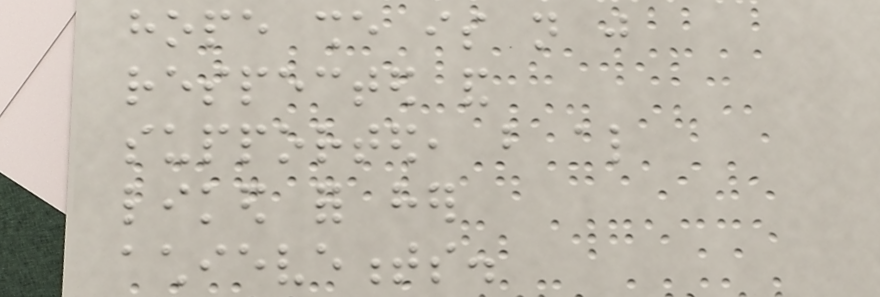hope she is not just
respected and
supported, but also
liked for her
achievements.
